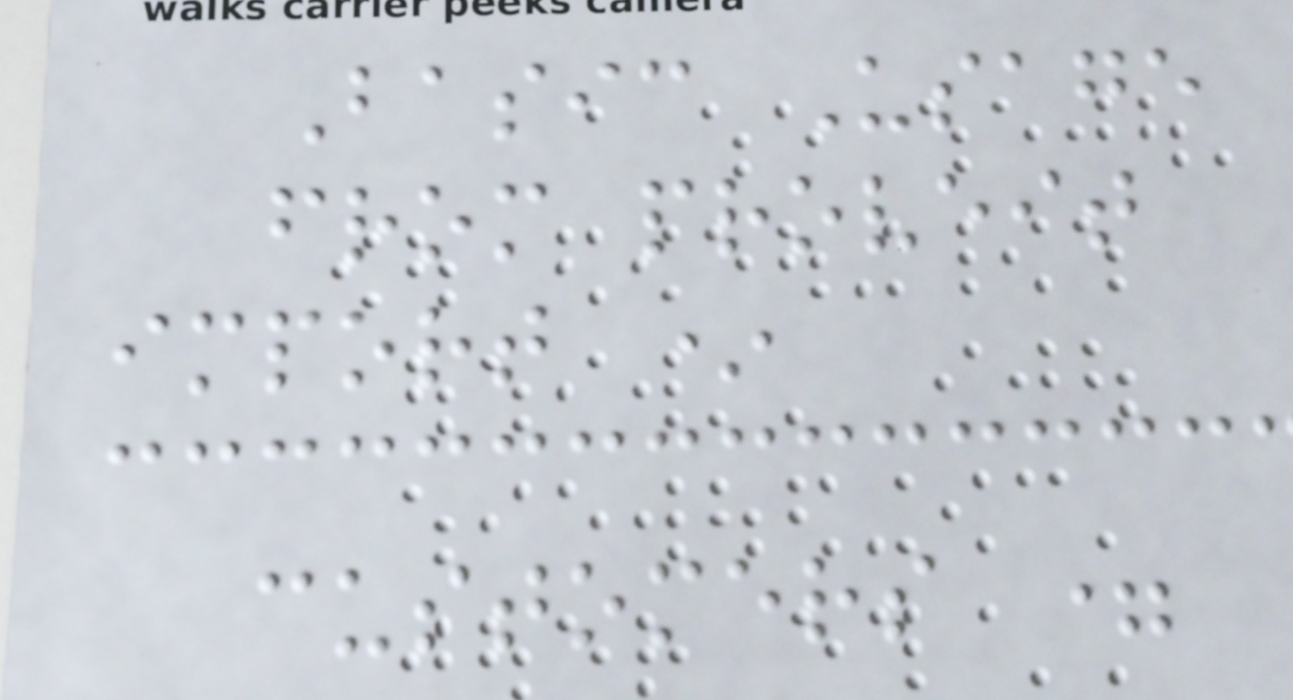Basic Usage
from proveit
import *
customers =
